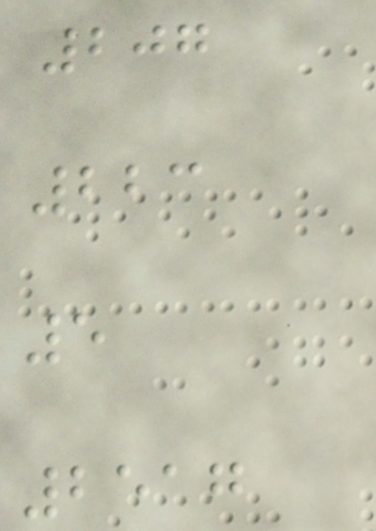207
223
5
2517
